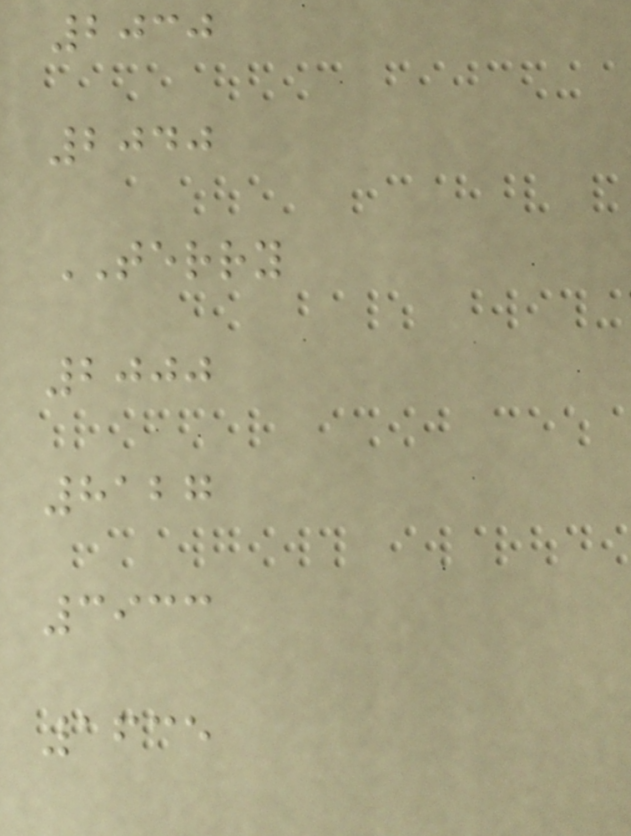2030
2040
TERRY
2000
8127
3933
1635
